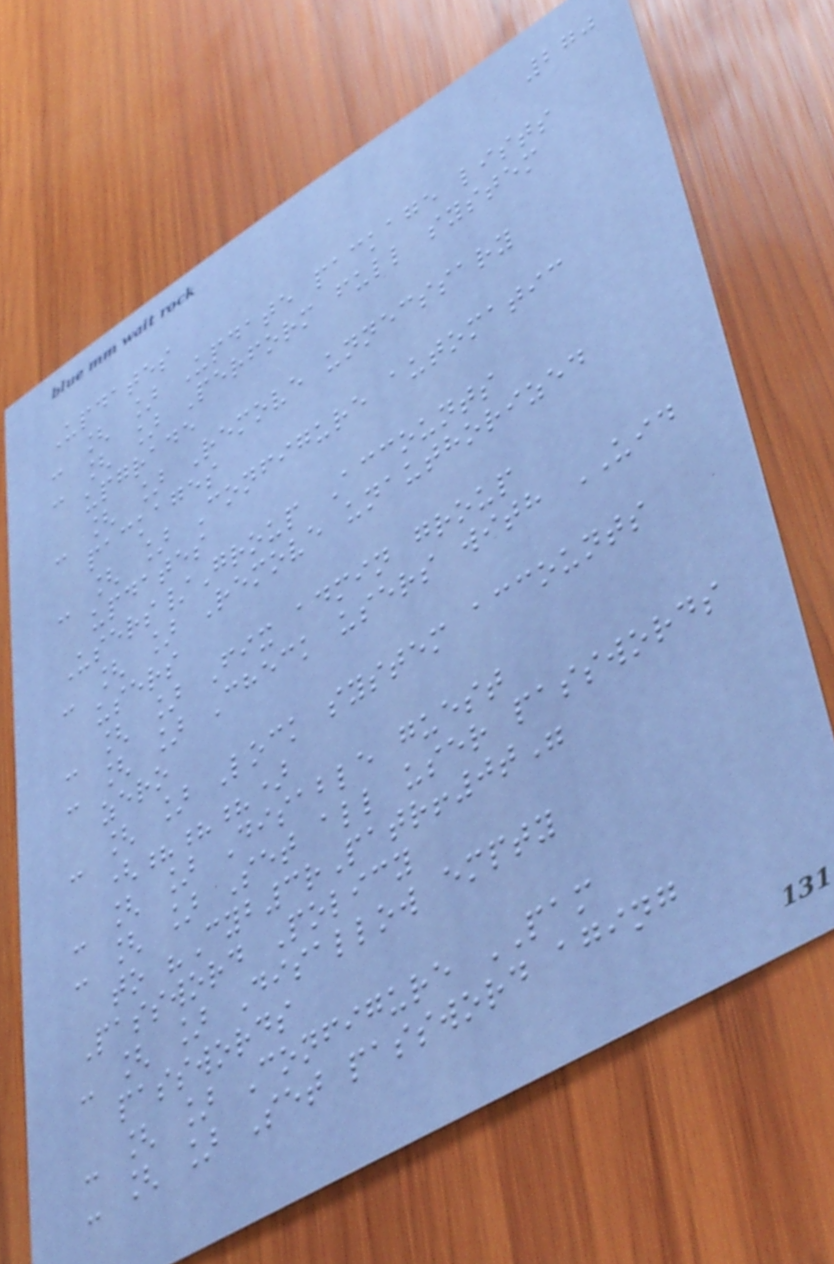270
Updates
- [ ] Update package lists
- [ ] Perform full system
upgrade
- [ ] Remove unnecssary
packages
- [ ] Configure automatic
updates
Users/Group Accounts
- [ ] Remove unauthorized
users
- [ ] Fix admin group
- [ ] Check users with UID
zero
- [ ] Lock system accounts
(???)
- [ ] Disable guest
- [ ] Set all user passwords
to "Cyb3rPatr!0t"
Password Policy
- [ ] Disallow empty
passwords
- [ ] Configure PAM
- [ ] Set password aging
